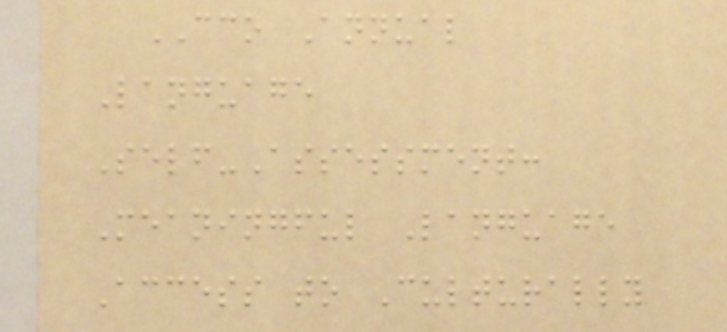CCO Annual
Language
Self-Assessment:
Meaningful Language
Access to Culturally
